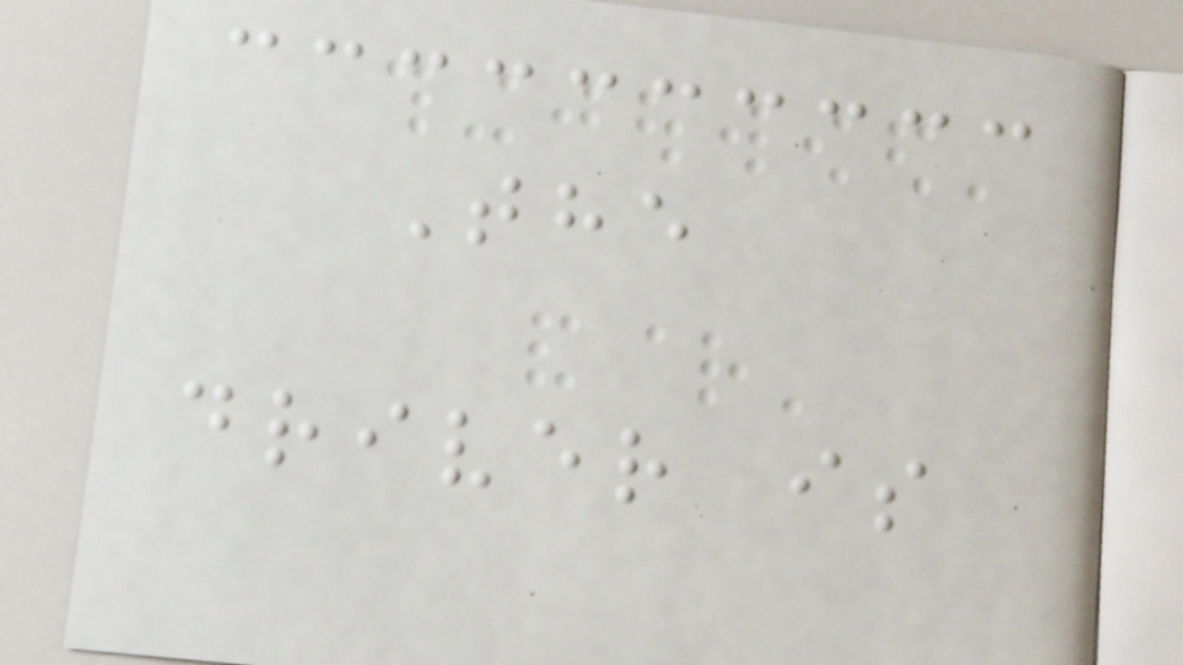The
driver is
